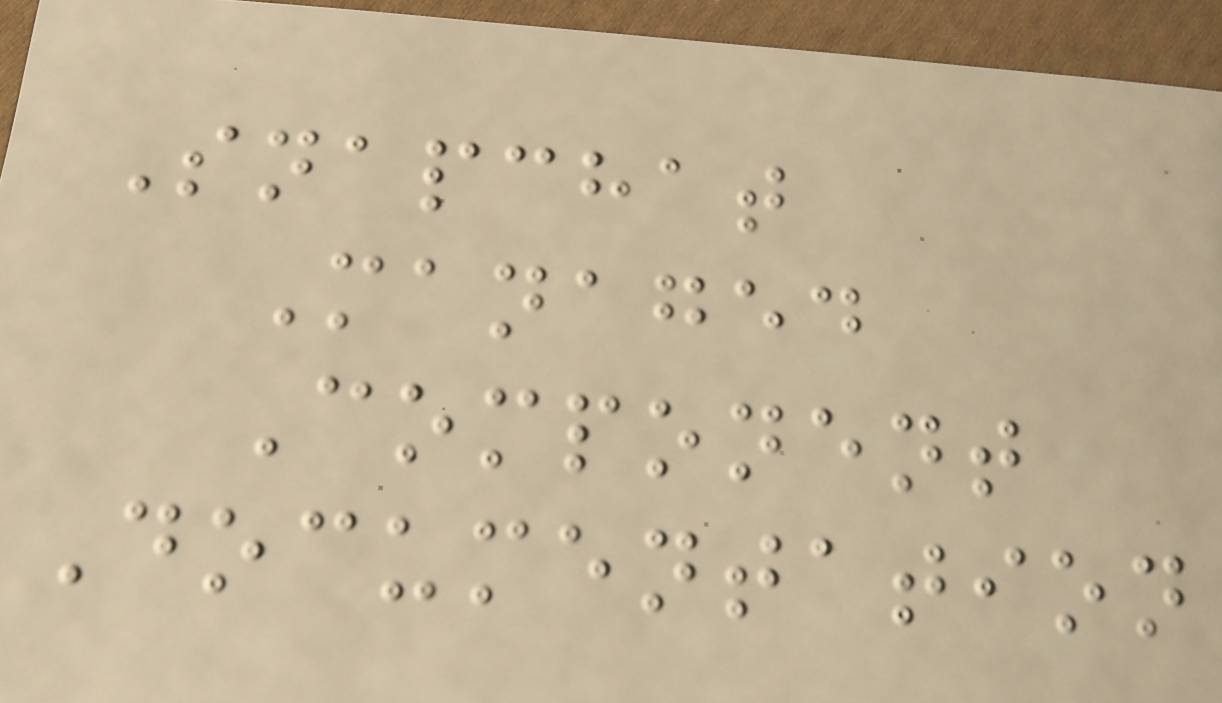Snapchat
Managed
Component
Documentation
